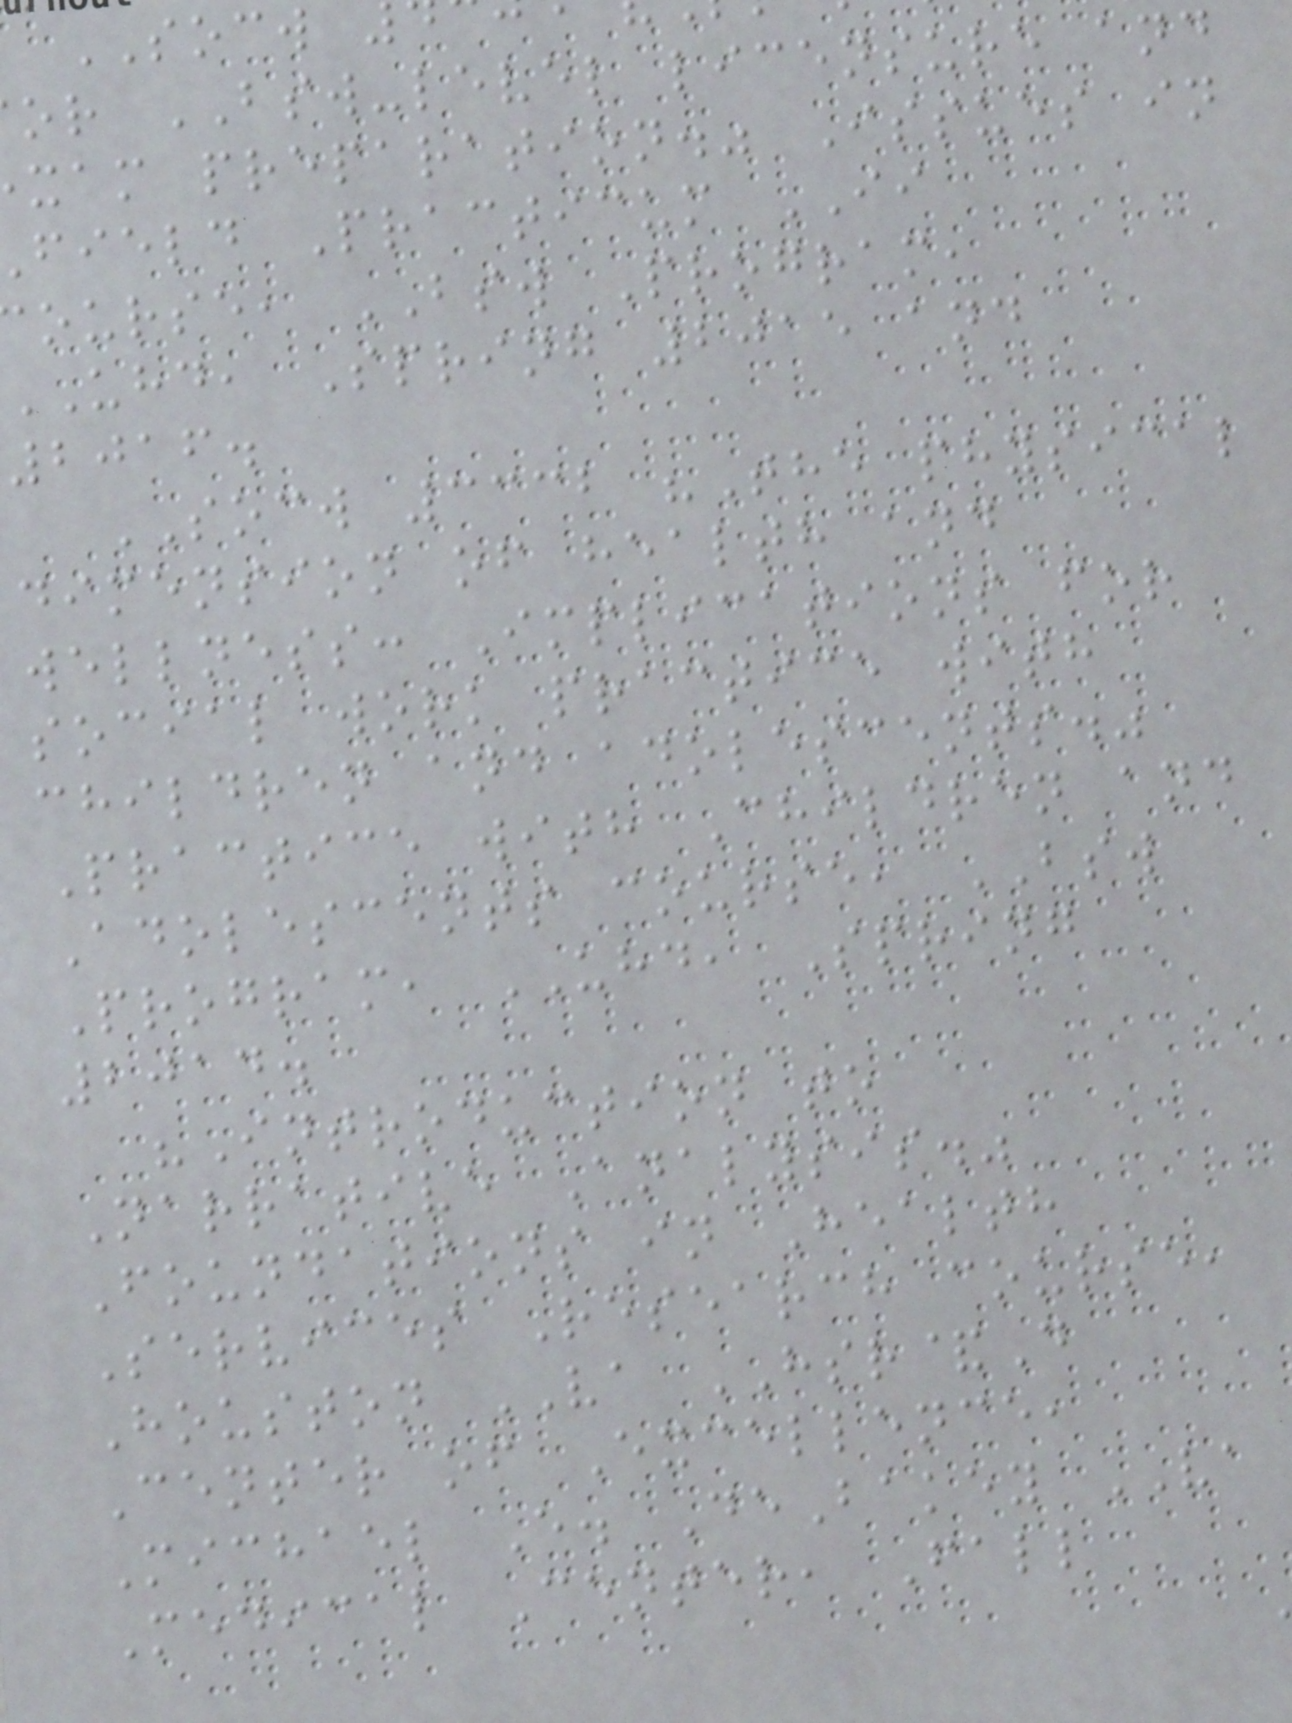SOCW
or BSW-level licensure and
xam preparation." Issues in
field Practicum II
ourse, BSW Program,
UHD, Spring 2015 and
2016.
SOCW 3332 "The physical
dimension of health and
wellness: Implications for
social work practice with
children and adolescents."
Practice with Children and
Adolescents course, BSW
Program, UHD, Spring
2014.
"Introduction to
Narrative Analysis."
Foundations in Health
Services Research course,
Houston VA HSR&D
Center of Excellence,
Michael E. DeBakey VA
Medical Center, Fall
